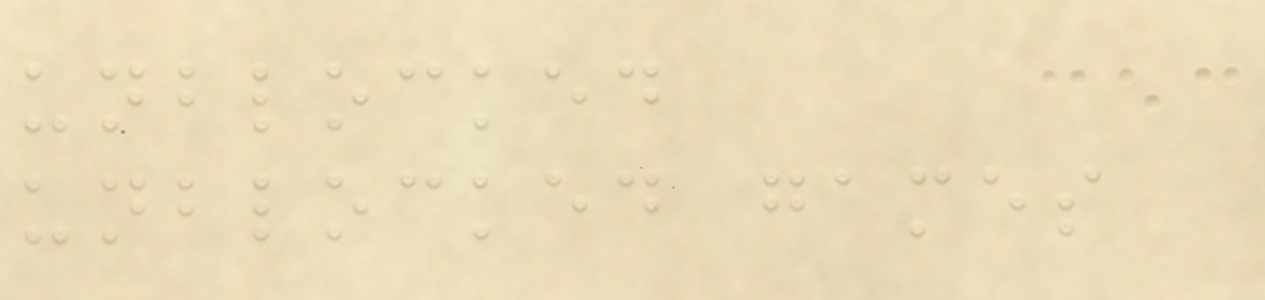unblocked
unblocked games
